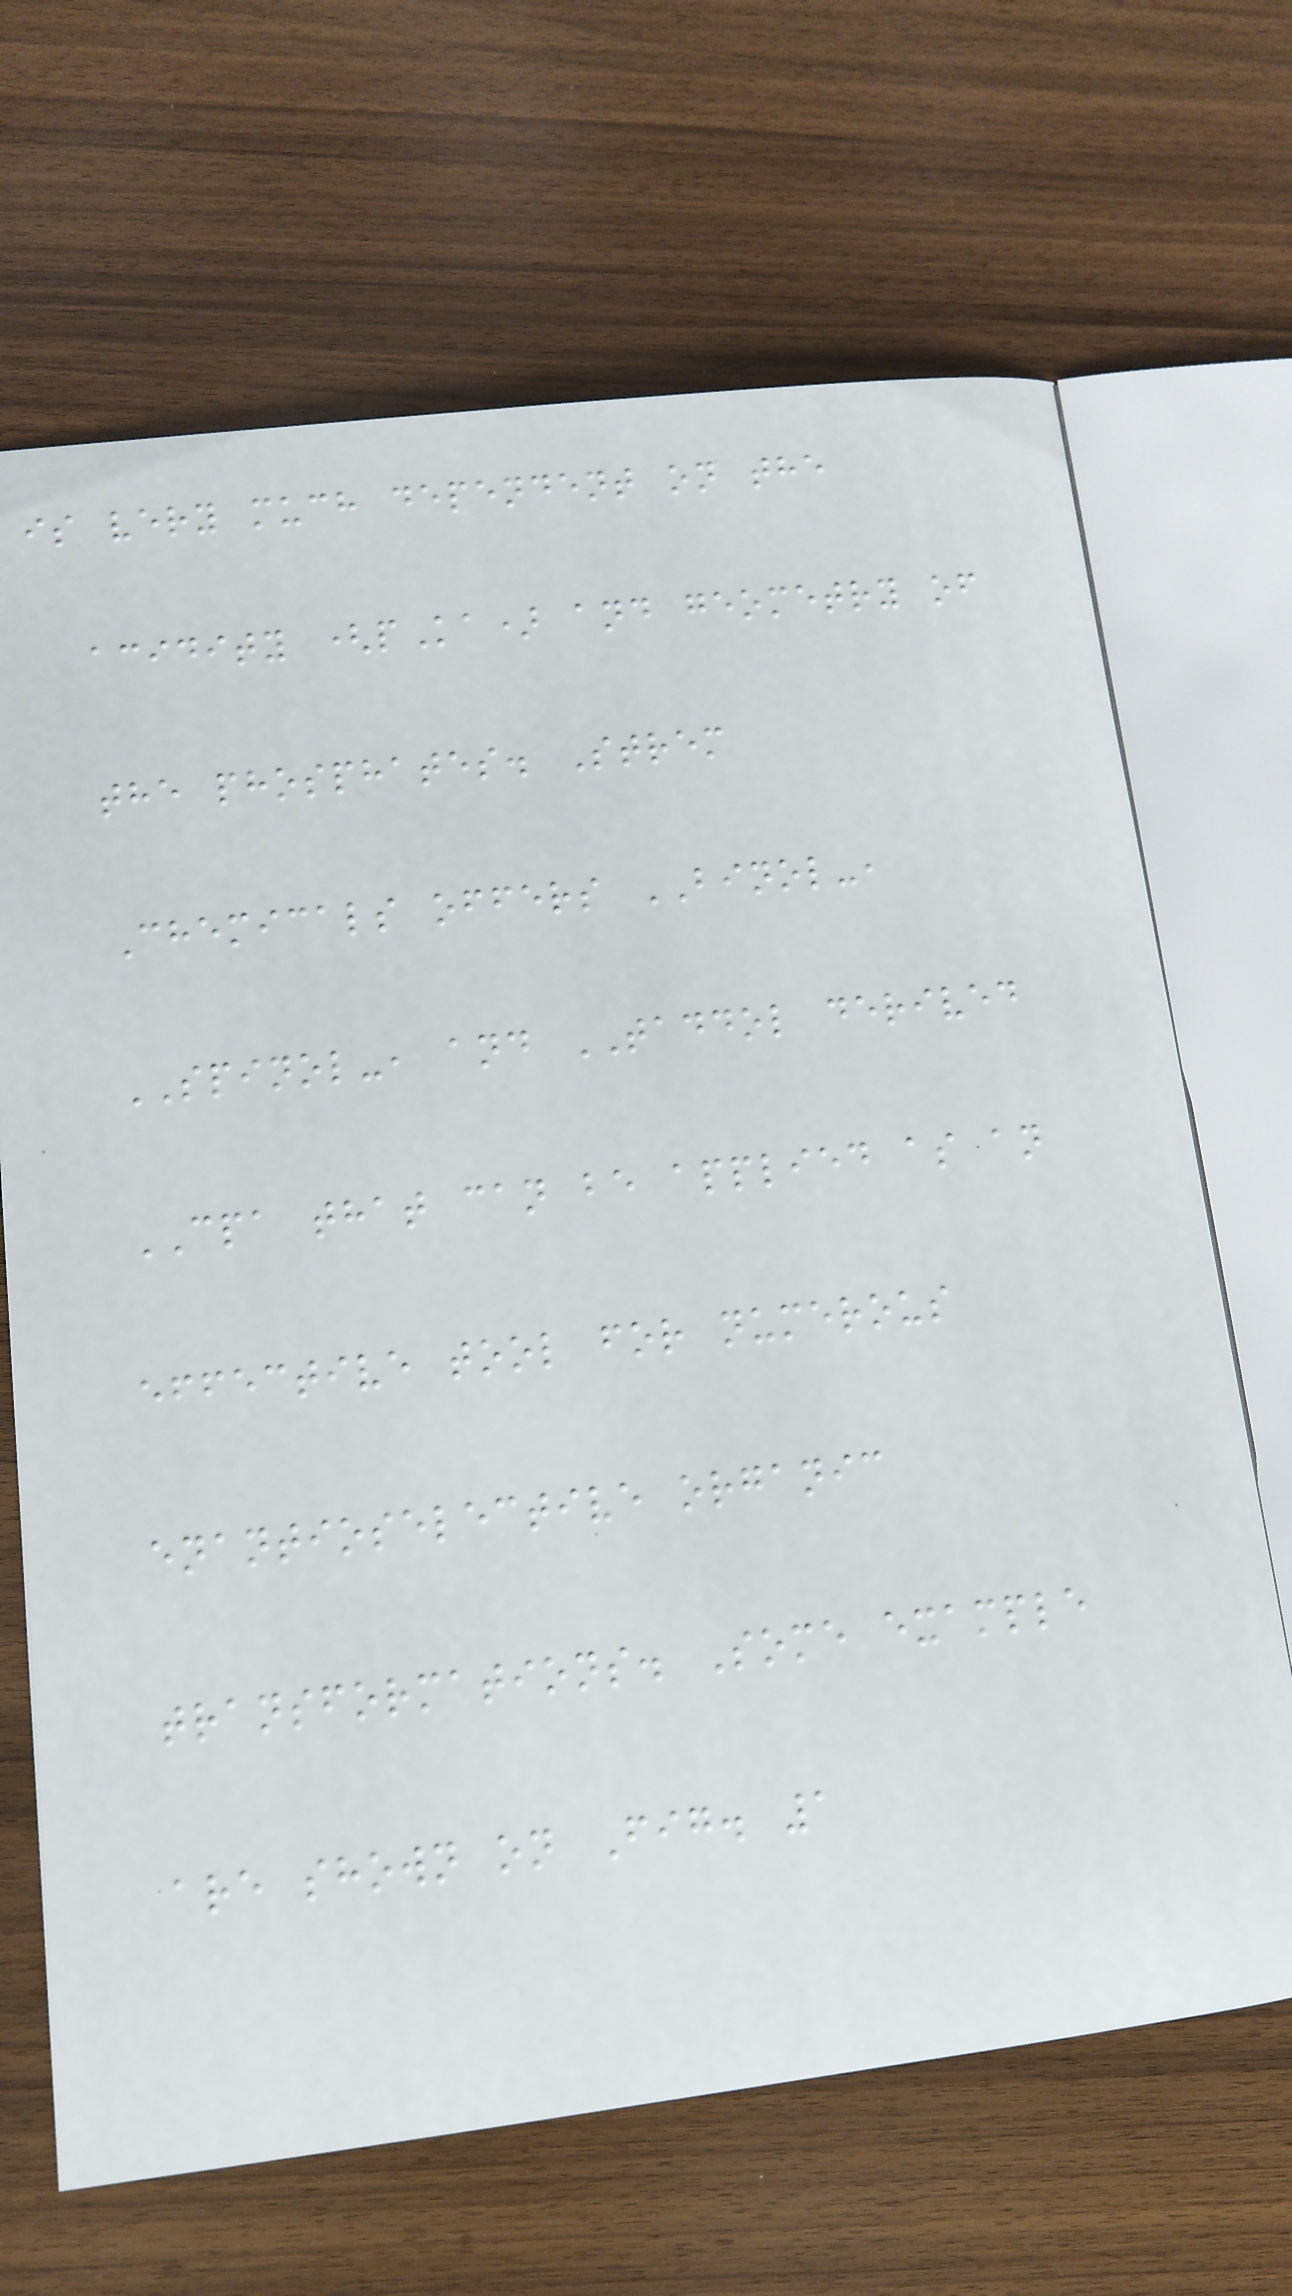is very much dependent on the
acidity (pKa) and geometry of
the phosphates. Strem
Chemicals offers BINOL-,
SPINOL-, and TADDOL derived
CPA that can be applied as an
effective tool for numerous
enantioselective organic
transformations. Some example
are shown on Fig. 1
